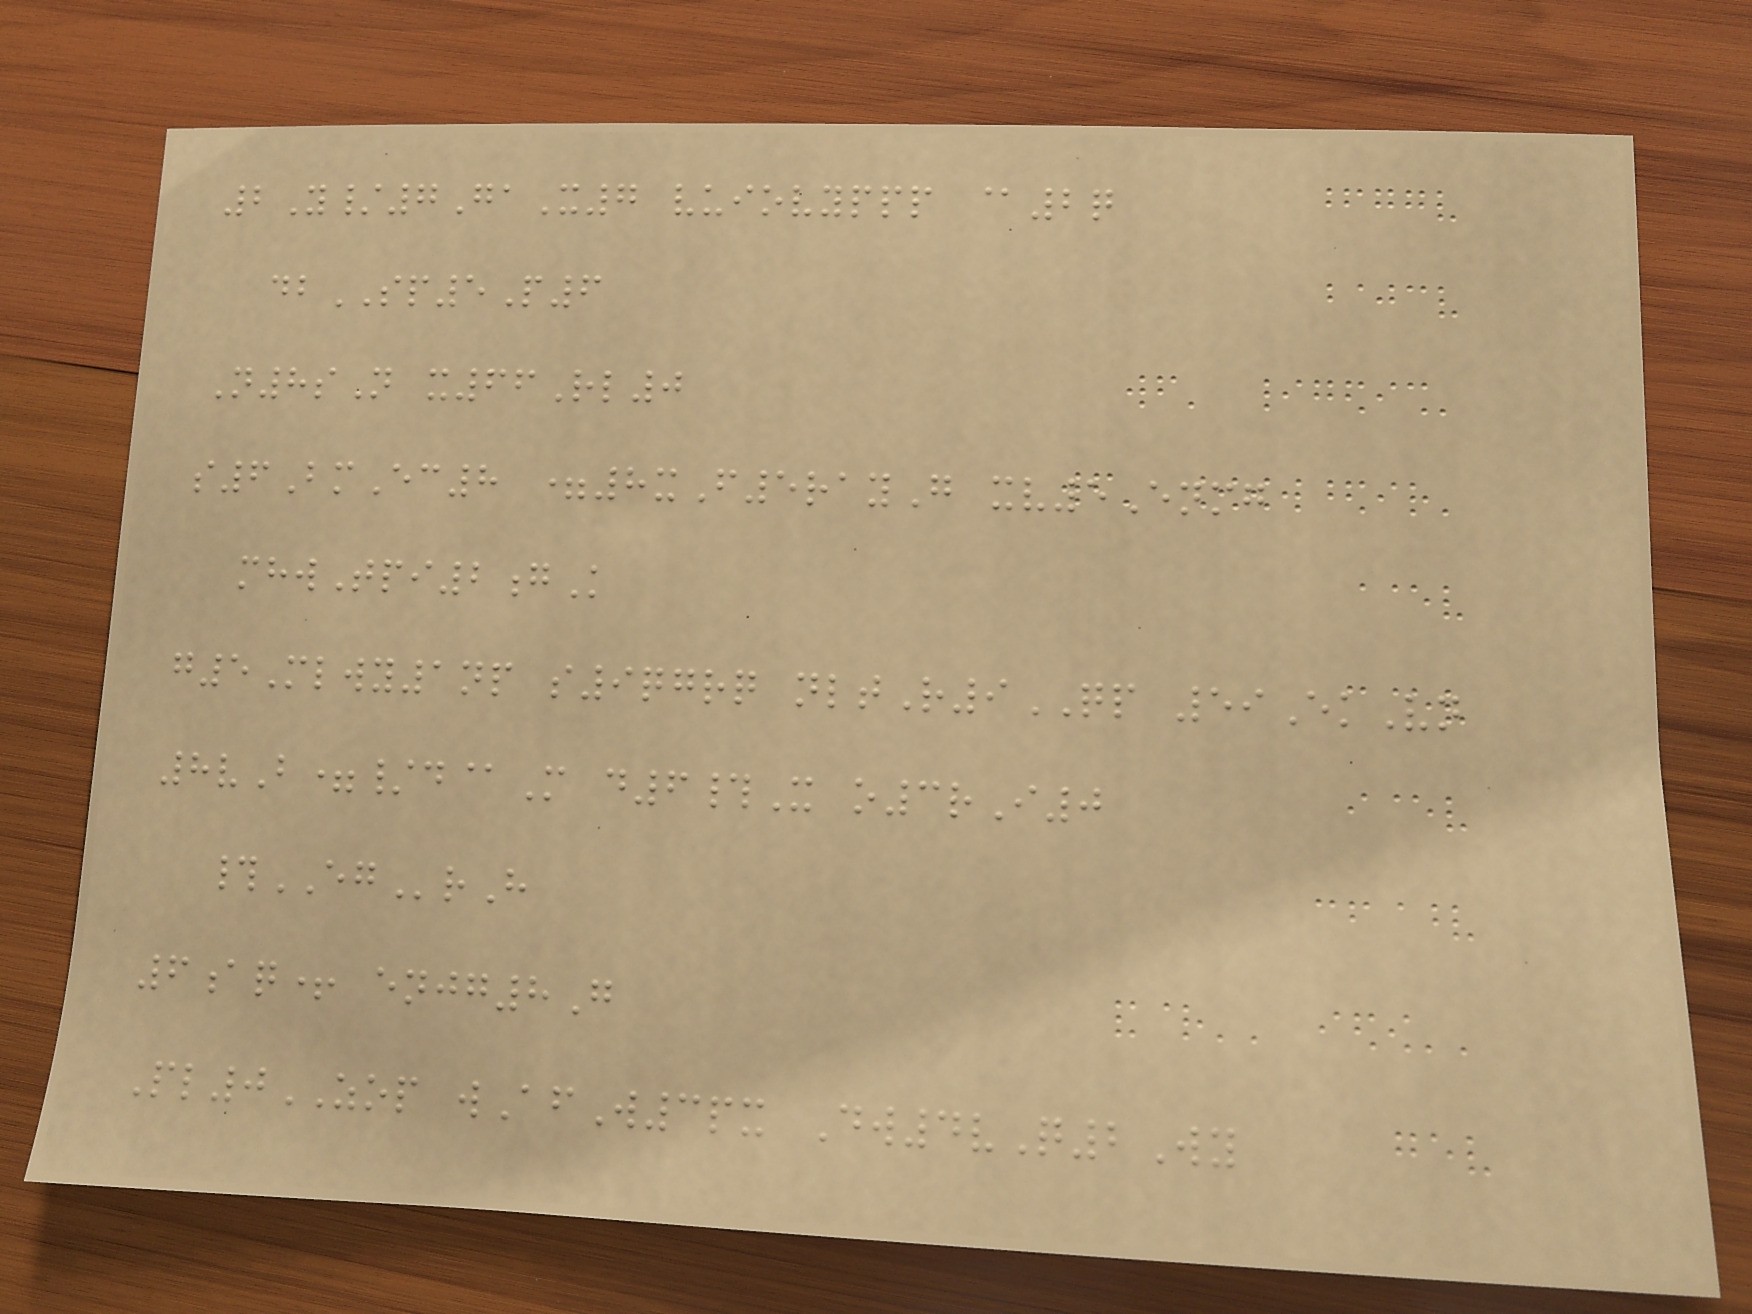2Y/7GaX7 vuiovyppp @2q
dbSP5P6
N8sN x66Rl0
s6BmEc8 =8xF5rayG xv5Enmg
mhwTpi2gK
g5Mlwy1np s9qgrq nltR9QP 59EkVn
8vB=/d@M d6#X o3rI0
#EGrH
6aq+ enjg8G
Pl0ZOP wAfW3px Dw4vQ2Wy
